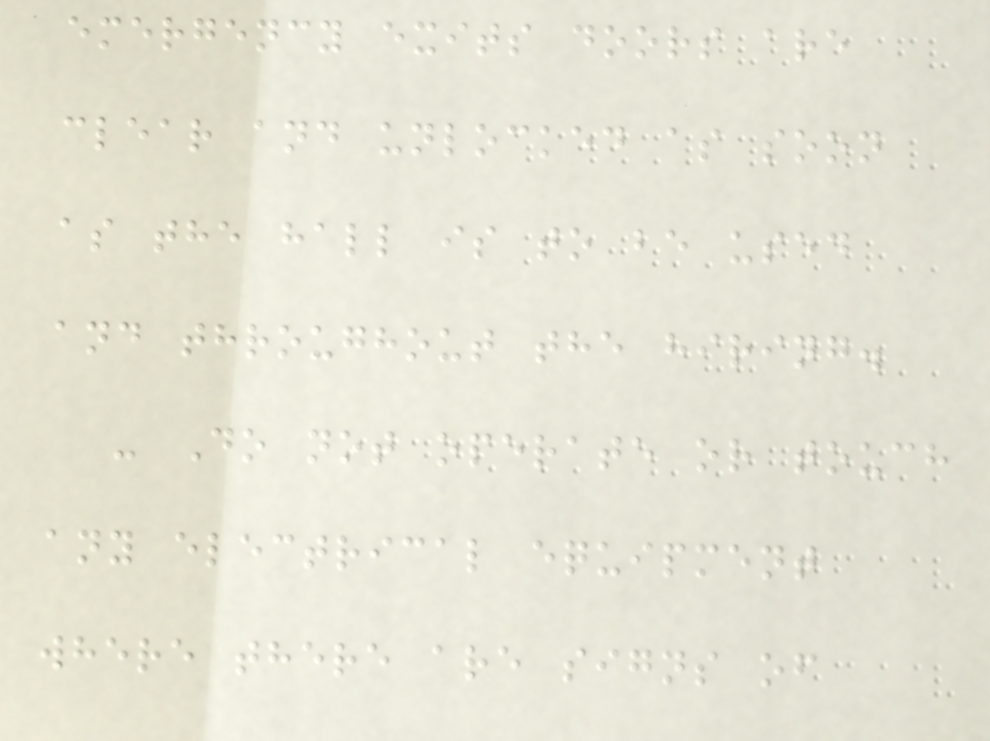emergency exits doors are
clear and unlocked as soon
as the hall is to be used
and throughout the hiring.
- Do not operate or touch
any electrical equipment
where there are signs of
